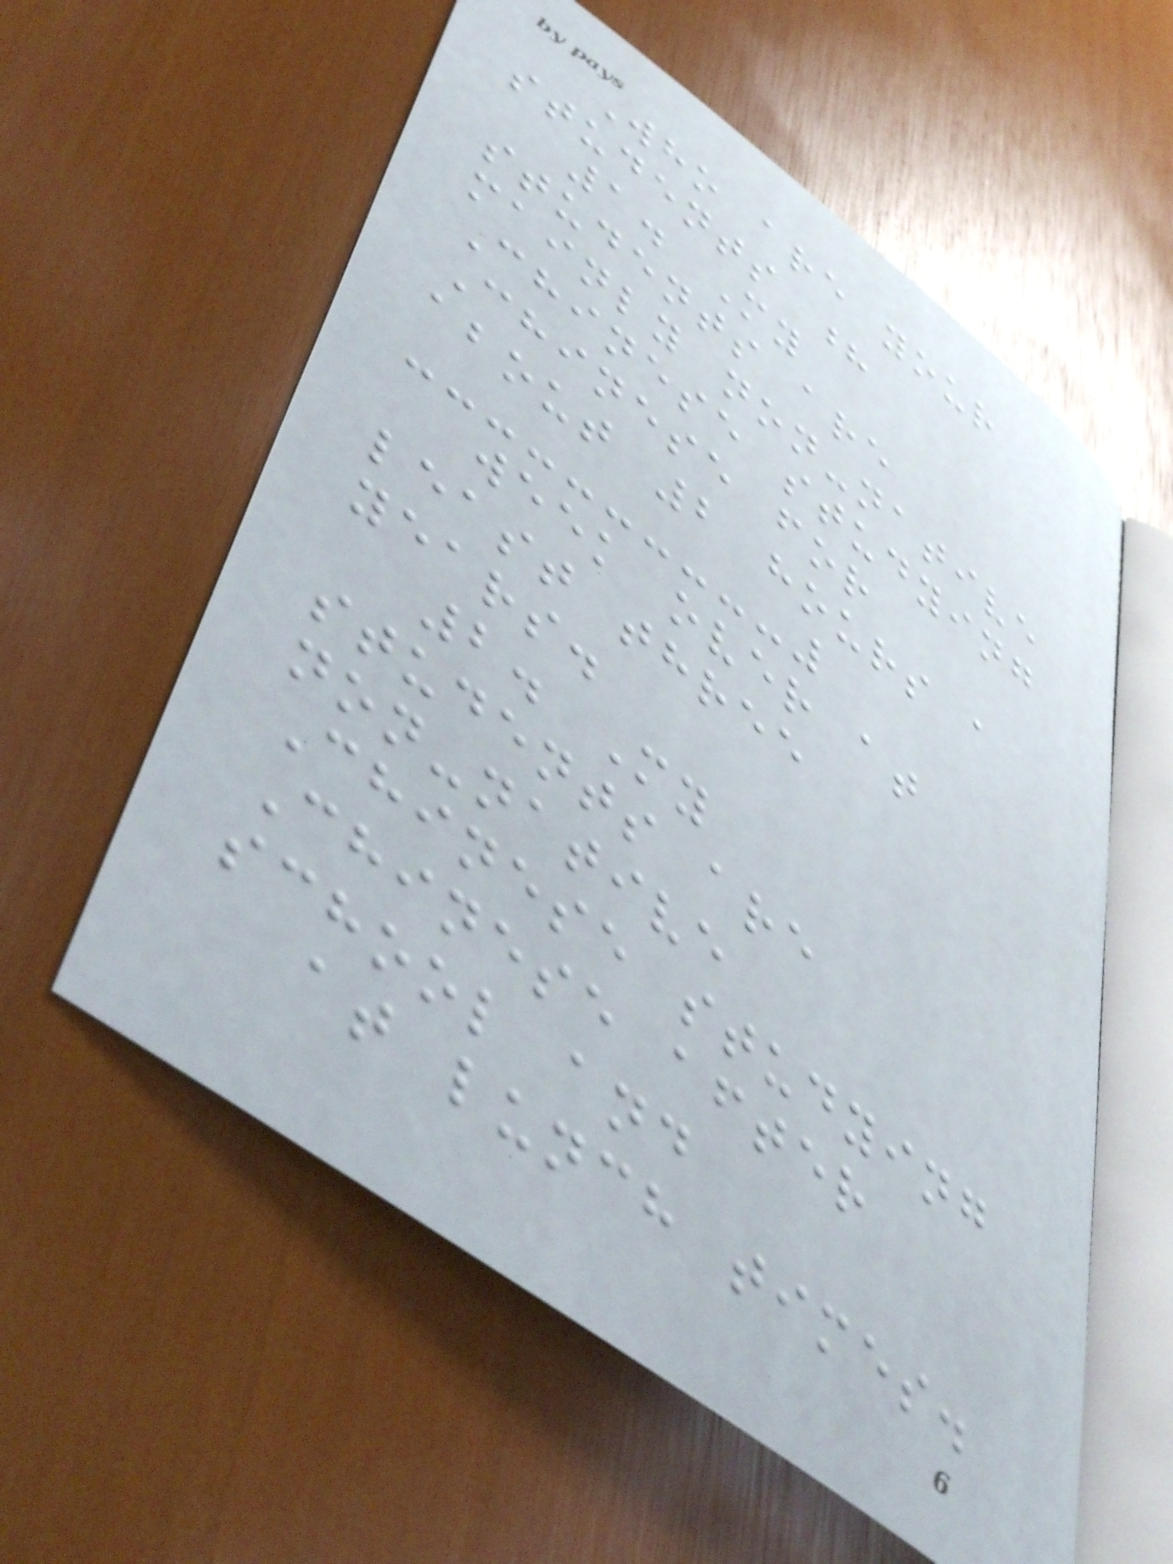Who are your
students ?
1. My
students are
mainly non-native
Chinese studying
Chinese for
about 2 hours a
week over at
least three
years.
2. My
students are
non-native
Chinese studying
Chinese after
school and
at lunch times.
